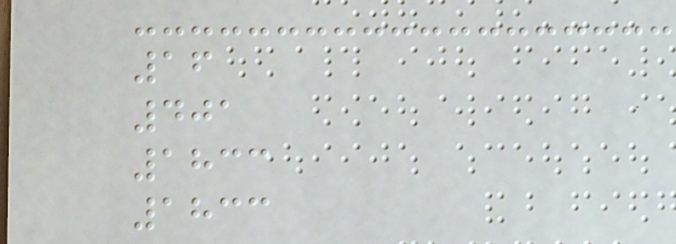16
401
1833
1833
